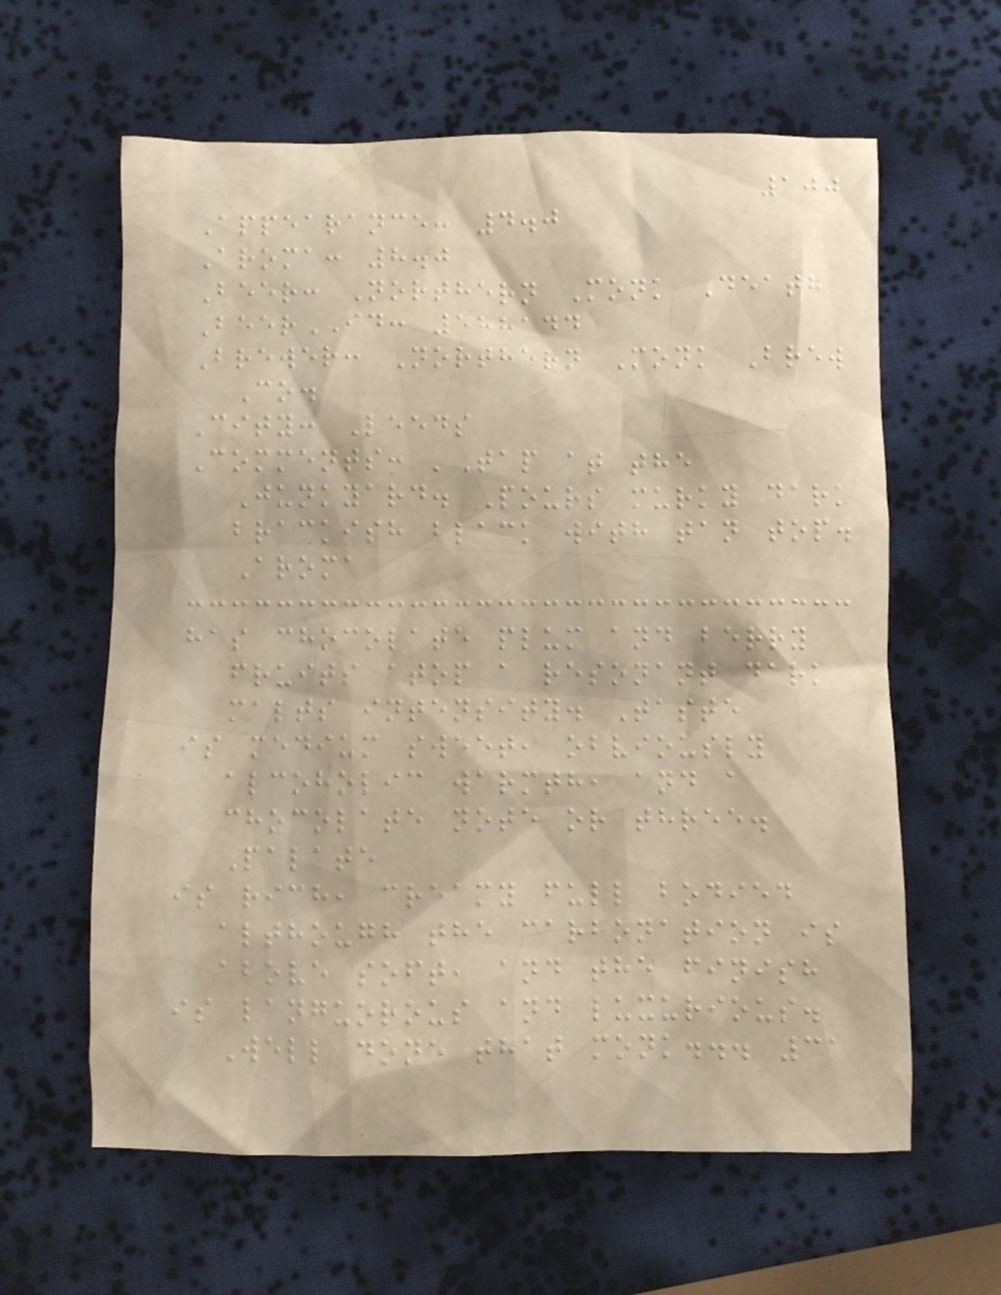100
Appearance: 4.0
Aroma: 8.0
Beer: Northern Monk Death
BeerID: 588144
Brewer: Northern Monk Brew
Co.
City: Leeds
Comments: 'Tap at the
Junkyard. Pours murky dark
brackish black with tan top.
Aroma
has chocolate plum and berry
fruits atop a resonant dark
malts intensity. Taste
is medium sweet, obviously
alcoholic warmth, and a
chocolate note or three.
Palate
is rich, creamy full bodied
although the carbonation is
above soft, and the finish
is languorous and luxurious.
Well done that monk... 31
